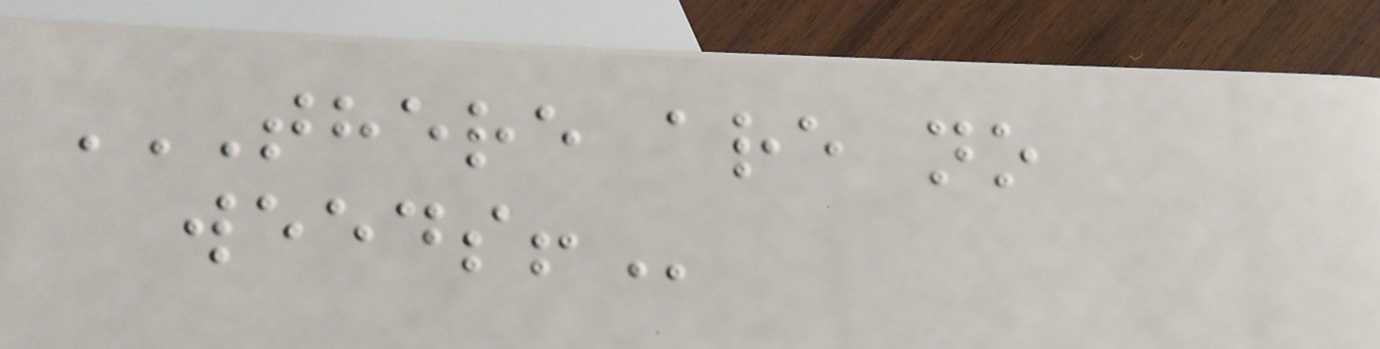THERE ARE NO
WEEDS!
